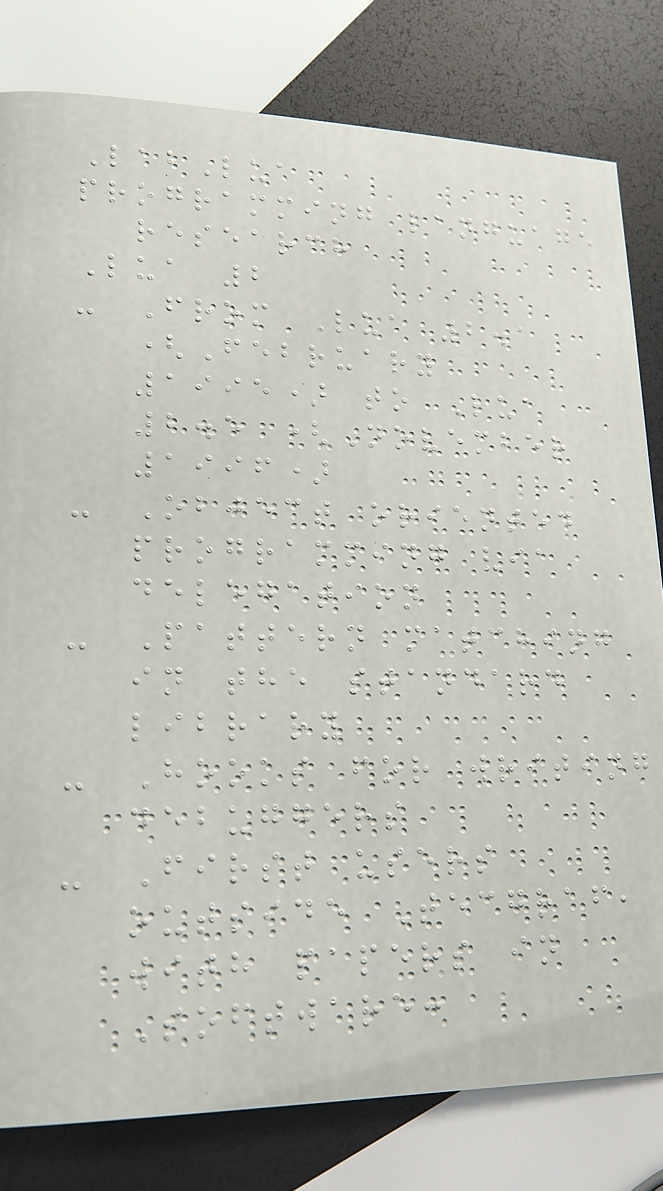LabLua
programming language
research
Lua 2
- From Lua 2.1
(February
1995) to Lua
2.5 (November
1996)
- Object oriented
programming via
delegation
- Pattern matching
in the standard
library
- Hooks for writing
debuggers
- First users
outside Tecgraf,
with papers in
Software:
